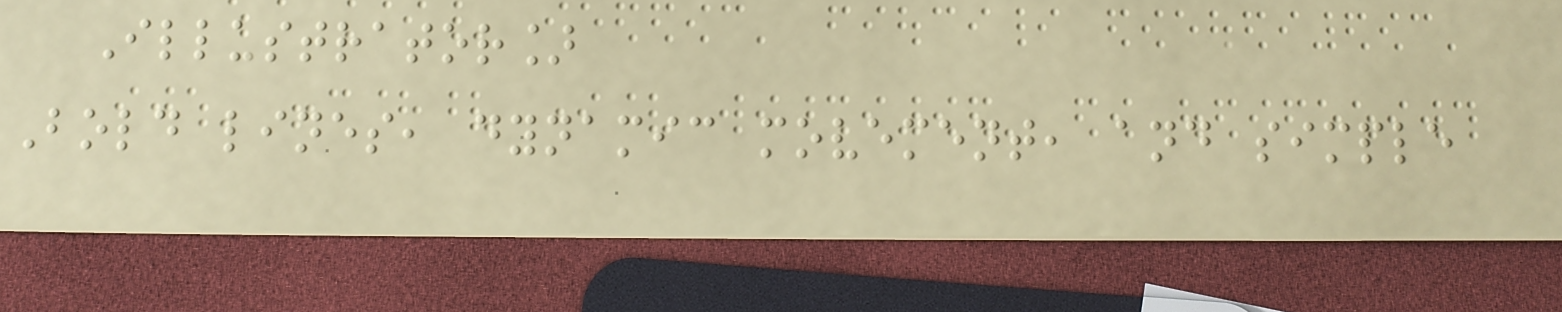Illustrator]
Bold lines, dynamic movement, and simple
